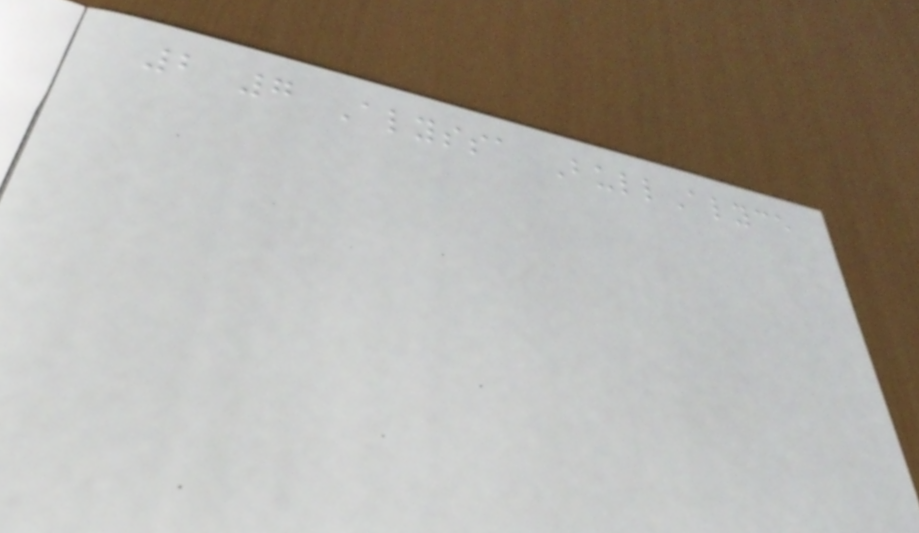2 7 Alyssa BullAlyce
